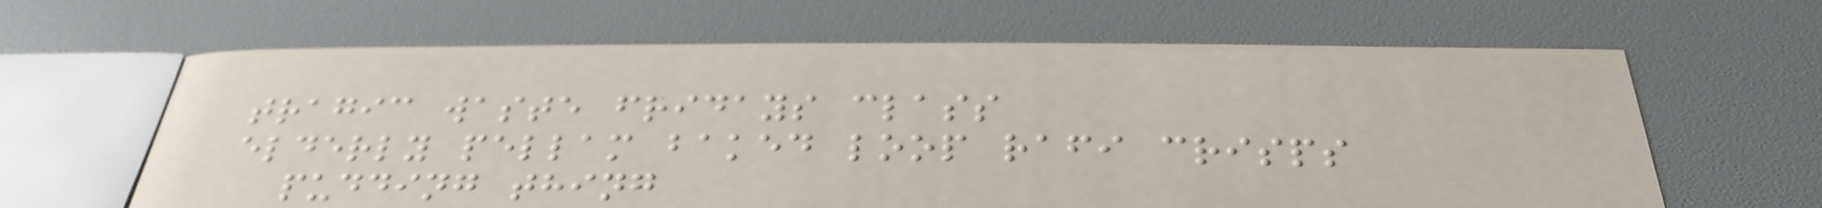tragic waste fridays class
elderly pellam baked loop rafi crisps
pudding thing
